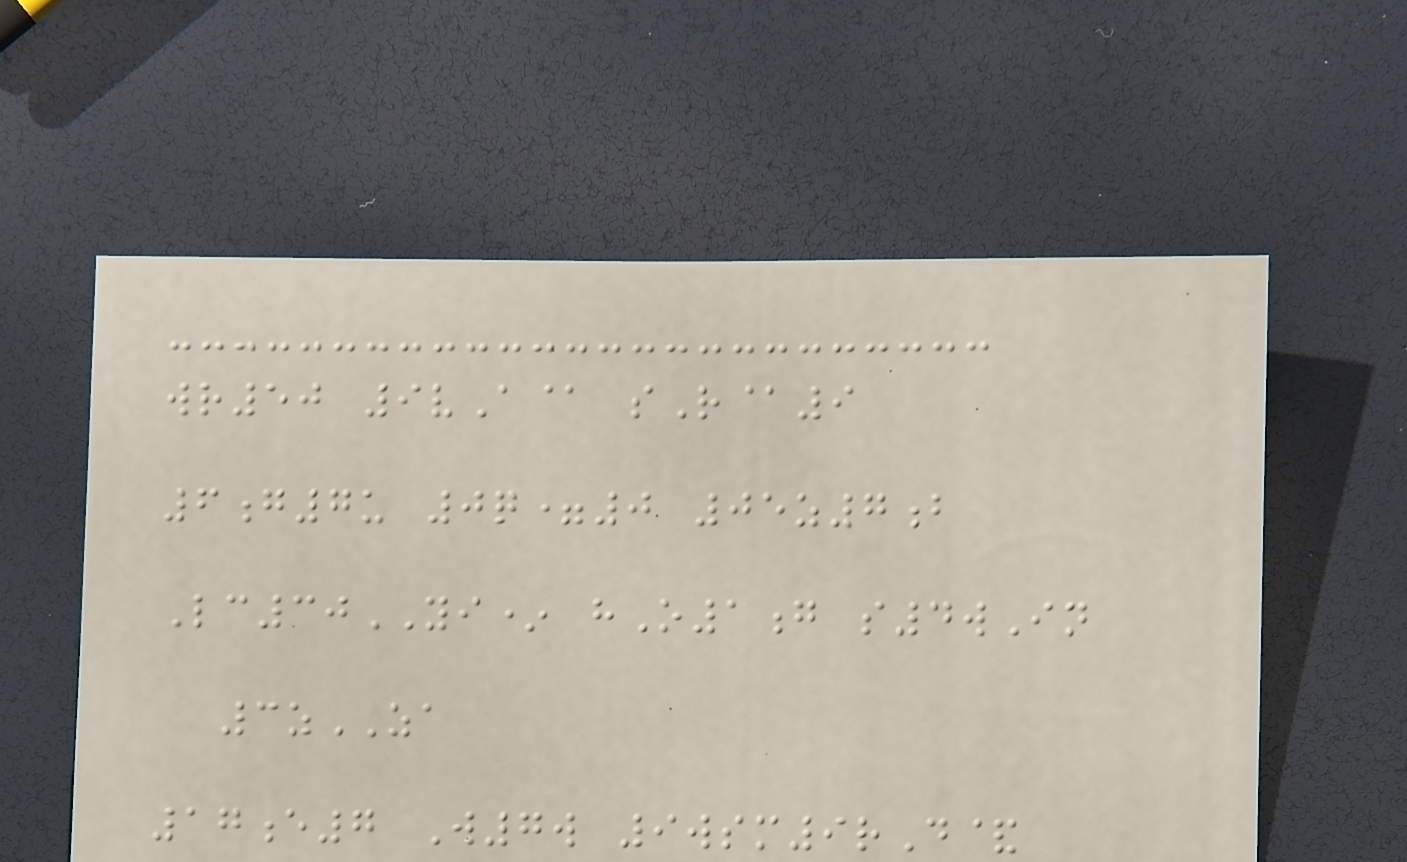wr50 9vA@ sR@9
6g7u 0q=0 05z7b
Lc30YI* hO1g s4wIn
3zZA
17e7 W7w 9wsm9rD&
